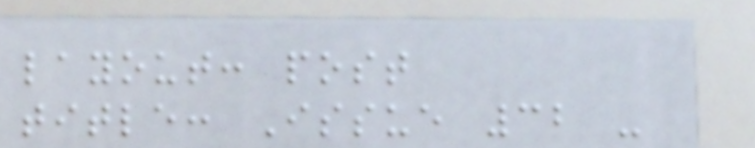layout: post
title: Issue 32 -
